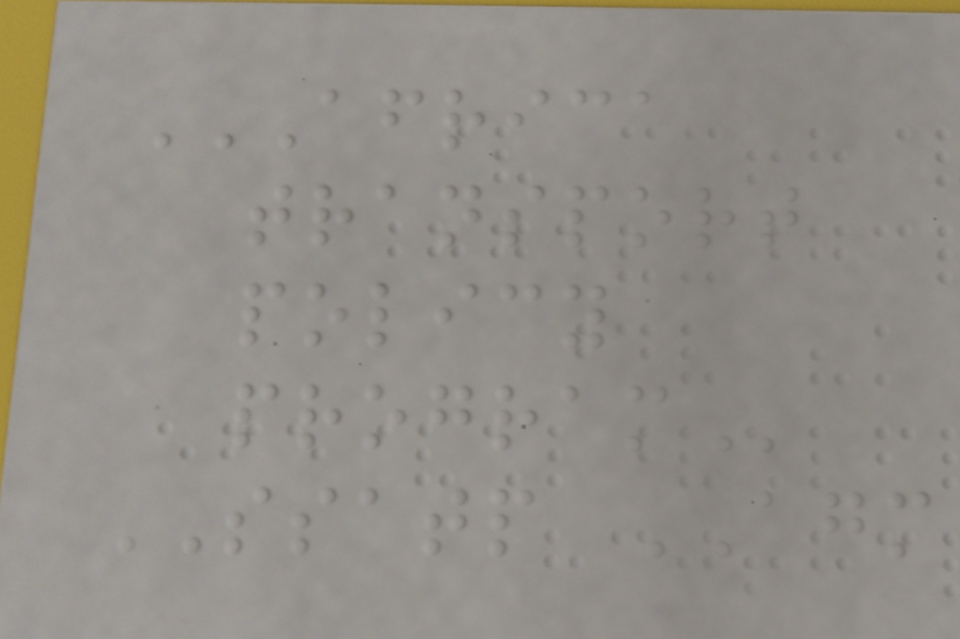AFRICA
TRANSPORT
POLICY
PROGRAM
SSATP AGM
